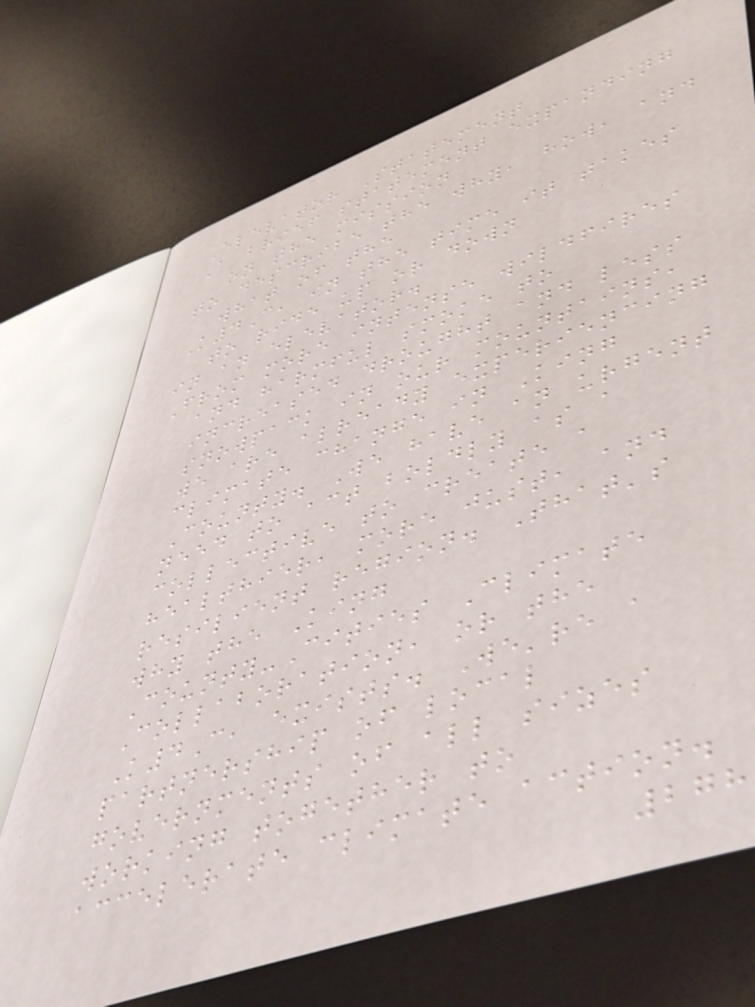Elevator Statement
A brief statement expanding
on the mission
to describe the why, how, and
what of the
K4C, in the time it takes
to ride up or down
in an elevator.
From more intense wildfires
and harmful smoke to
increased drought and less
snowpack in our mountains,
we are already experiencing
climate change in King
County. We have an urgent
need to act boldly as a
collective to create a
healthier, more just, and
resilient region. That's
why the King
County-Cities Climate
Collaboration, or the
K4C, exists. We're a
partnership of local
governments of all sizes
working together to
accelerate climate action.
278
